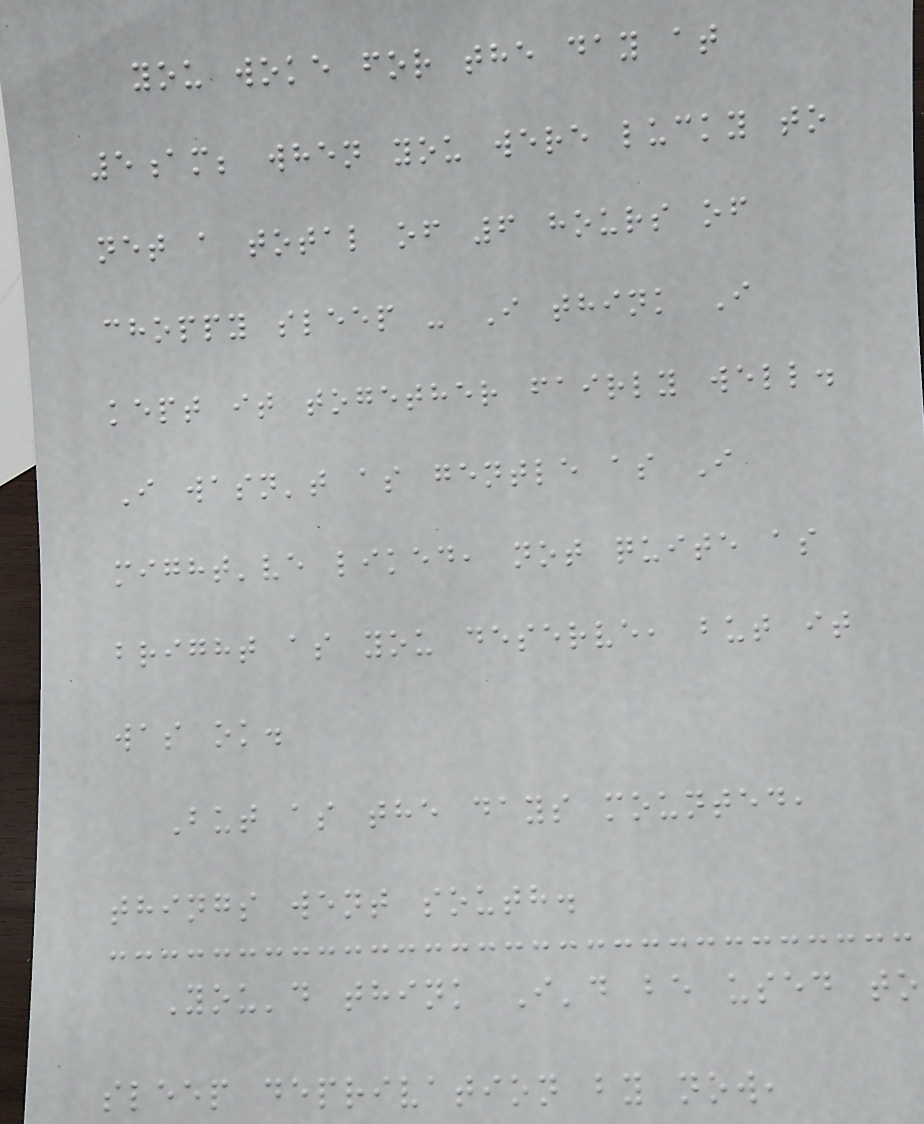you woke for the day at
5am; when you were lucky to
net a total of 6 hours of
choppy sleep - I think I
kept it together fairly well.
I wasn't as gentle as I
might've liked, not quite as
bright as you deserve, but it
was ok.
But as the days mounted,
things went south.
You'd think I'd be used to
sleep deprivation by now,
